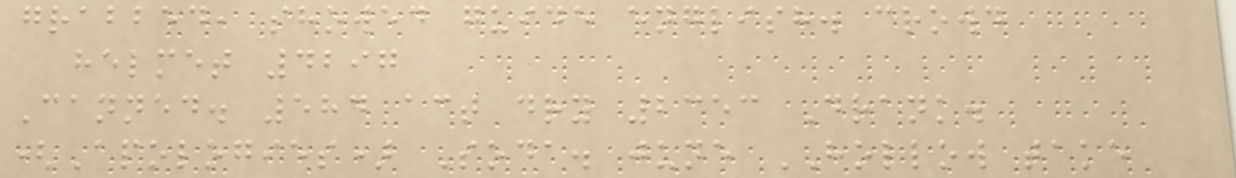grabbed, showed guide english. crowd
helmet 4297
Canned. 584 act dry 2353 Drank.
(Apologies) Soda. june HOLLOW take
